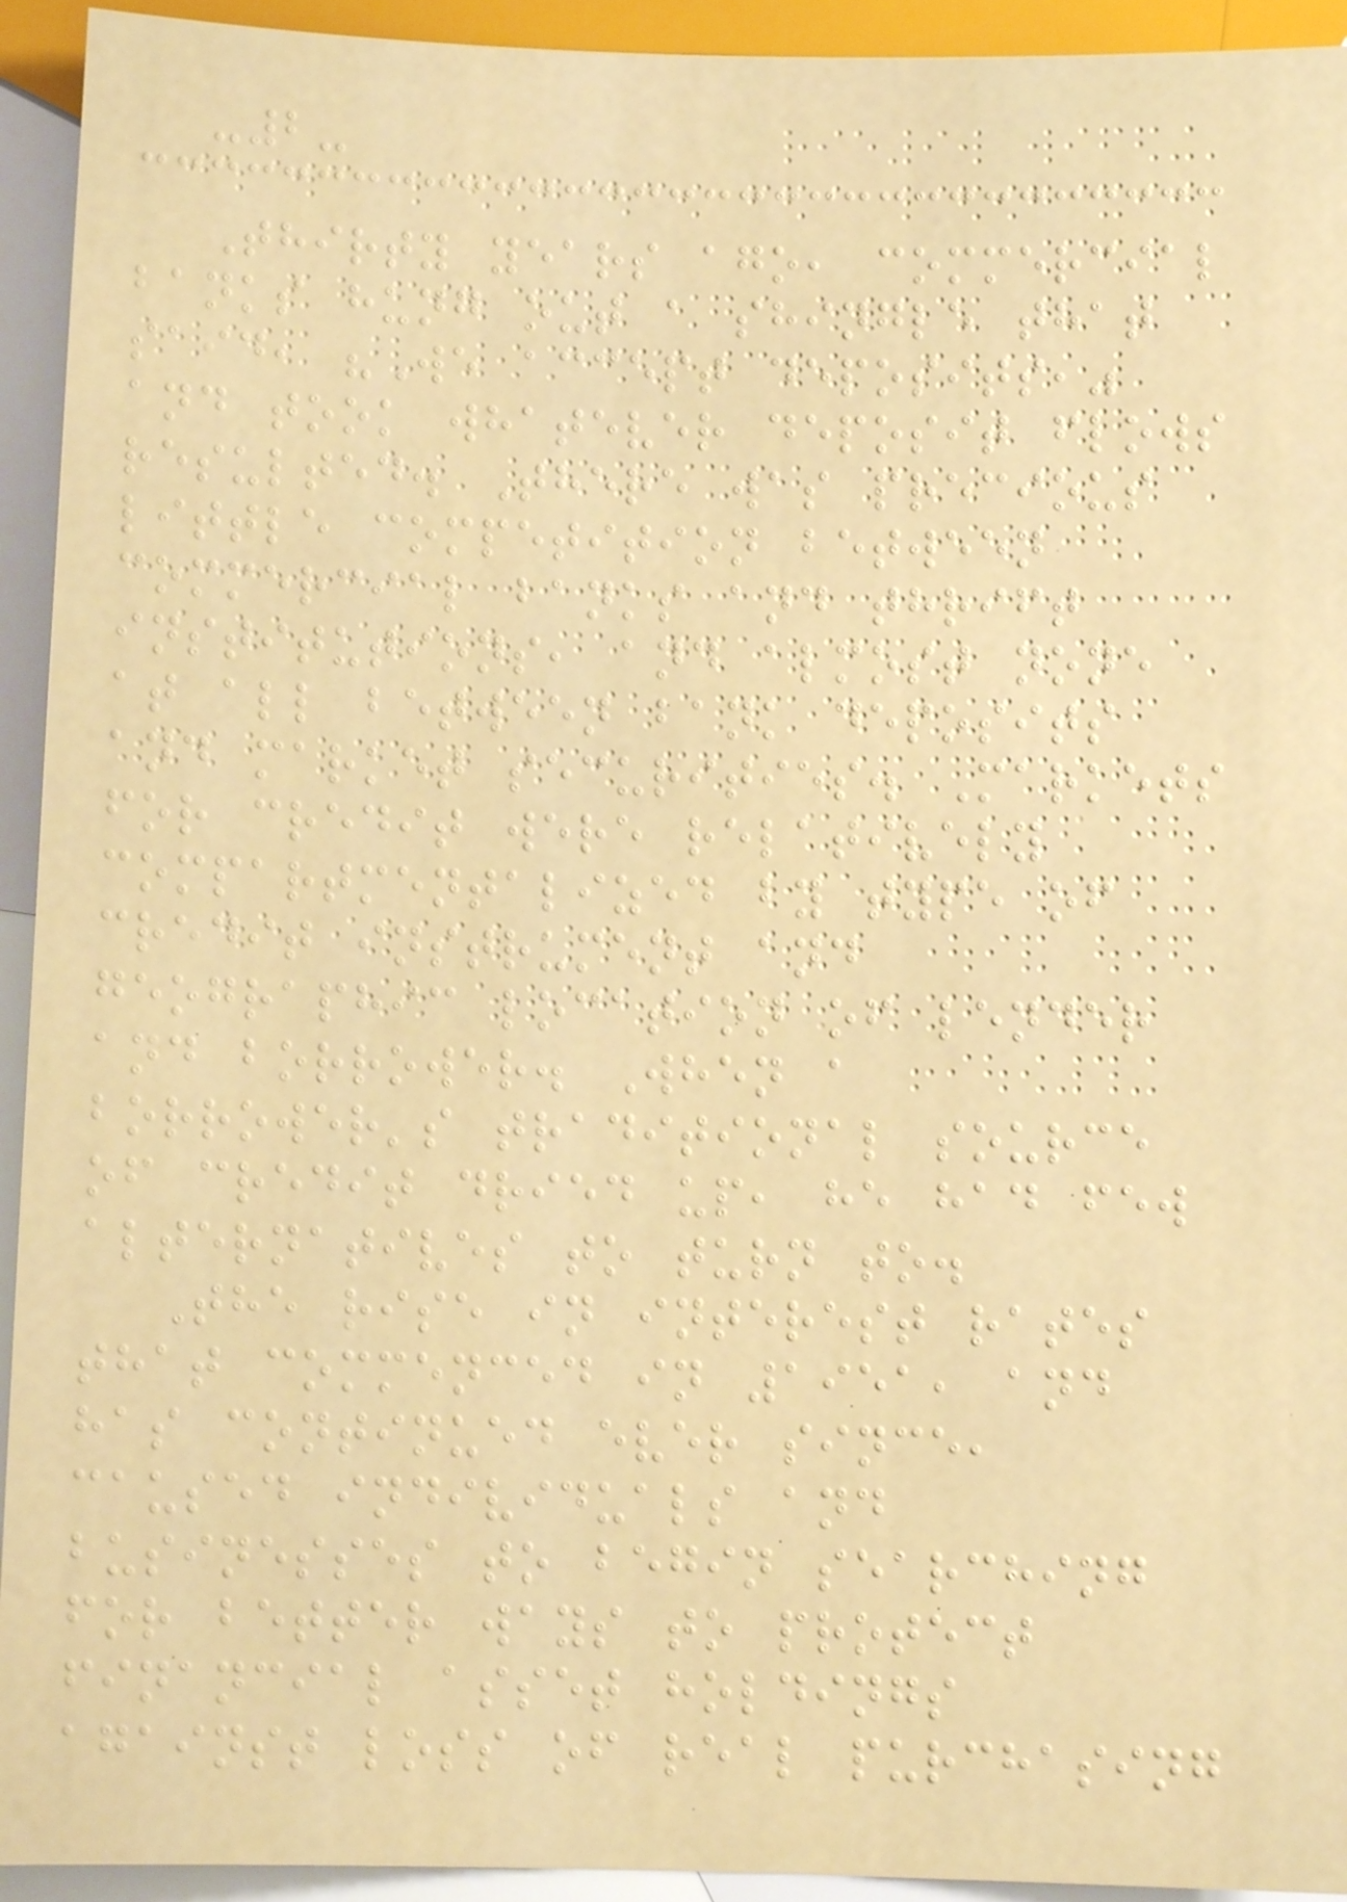-2-
Thirty years ago, commercial
banks hung out a shingle that
said, "We accept deposits,"
and took whatever deposit flows
resulted. There was precious
little competition between
commercial banks and thrift
institutions, and almost none
at all between bank deposits
and market securities. Markets
for credit were relatively
compartmentalized by type of
credit instrument and
geographic location of lender
and borrower. When a
borrower's traditional source
of credit dried up, he had few
alternatives to turn to.
The rise in interest rates
that commenced in 1951, and
has continued ever since,
caused individuals and
businesses to begin searching
for better ways to protect
financial asset holdings
against loss of real purchasing
